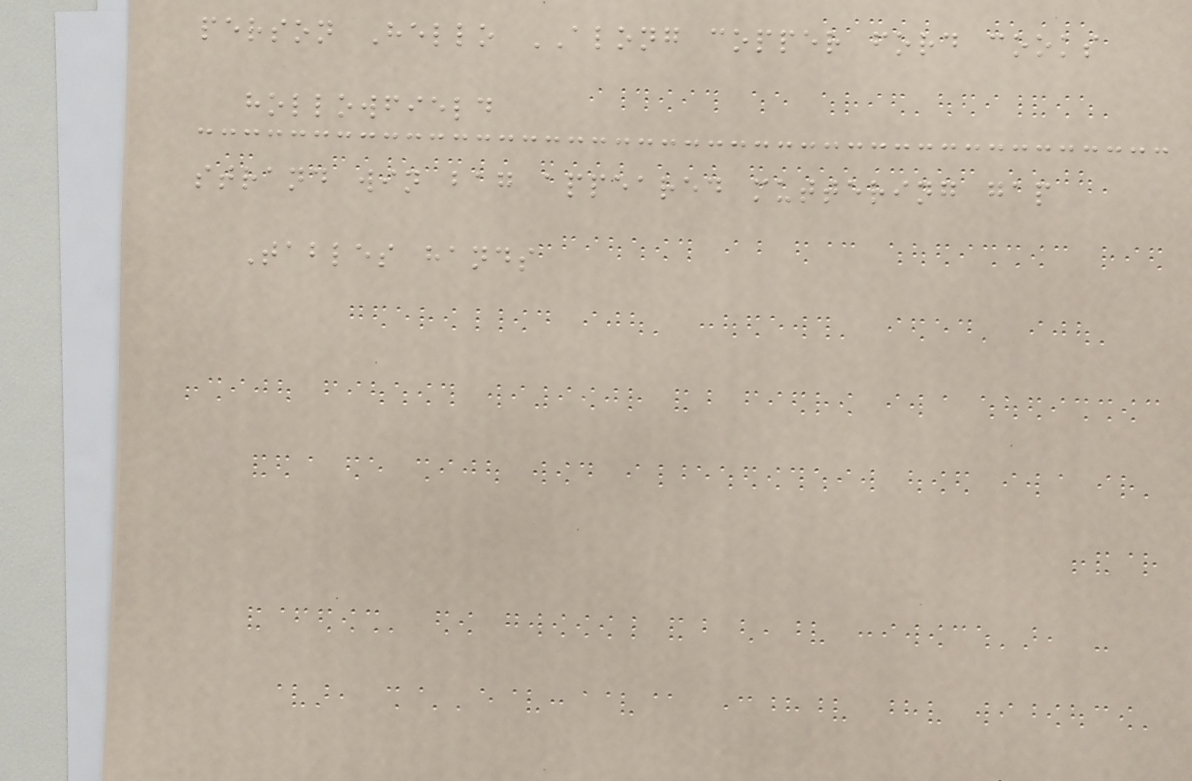person Hello ALONG copper ford cooks
hollowfield
strand win bag appeared muttering gap
Tables hands
